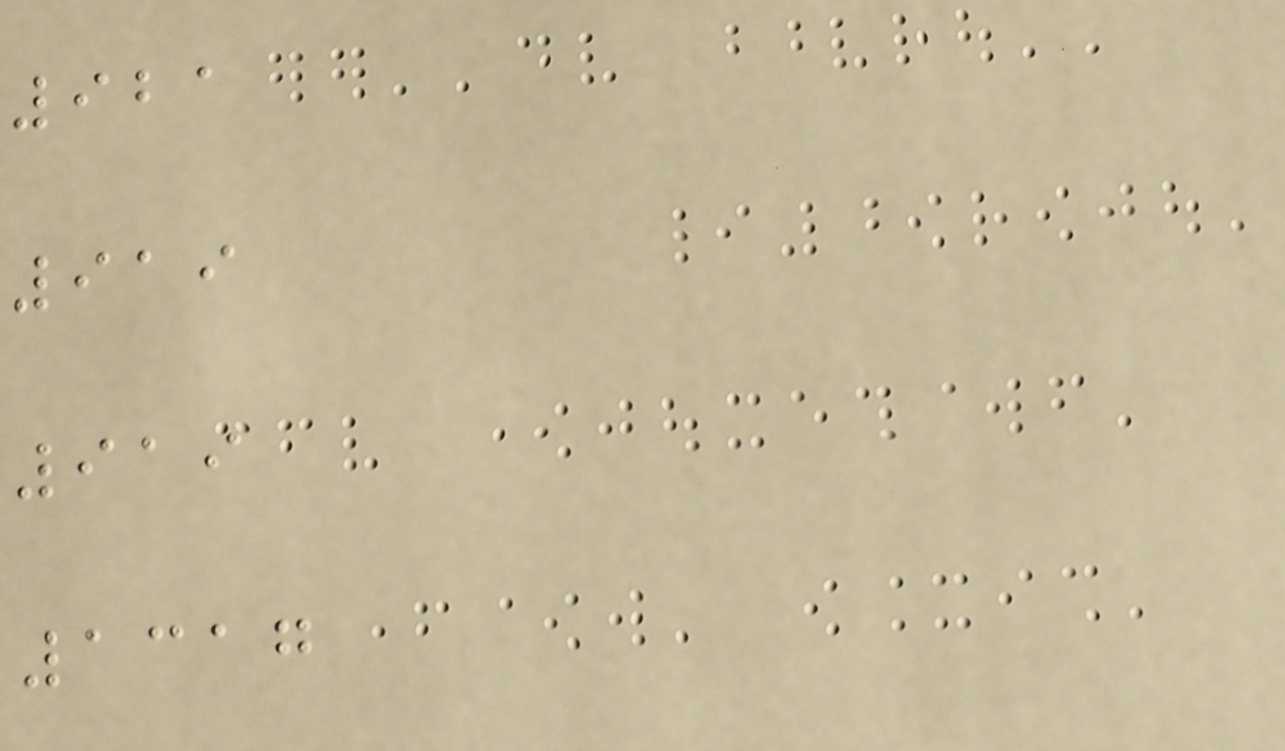921
919
919
1317
